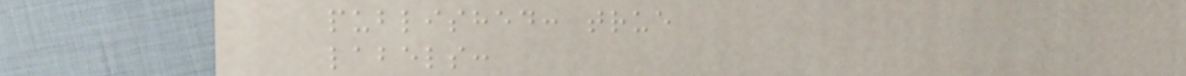published: true
labels:
